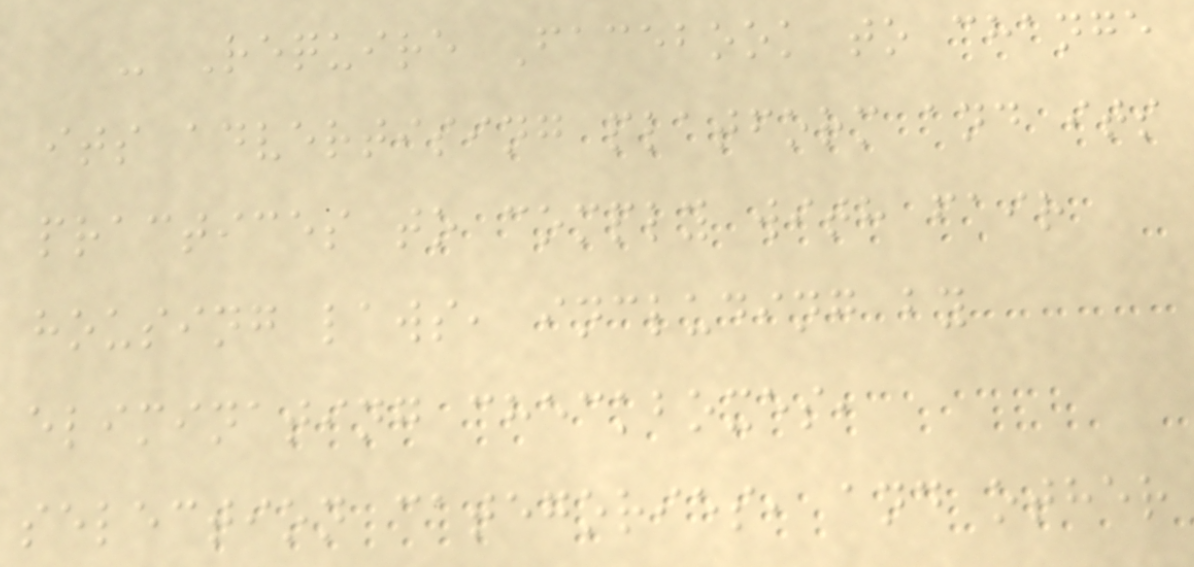- Require Facebook to change
its advertising platform and its
practices to comply with fair
housing laws, including by
eliminating checkboxes,
selection categories, and other
